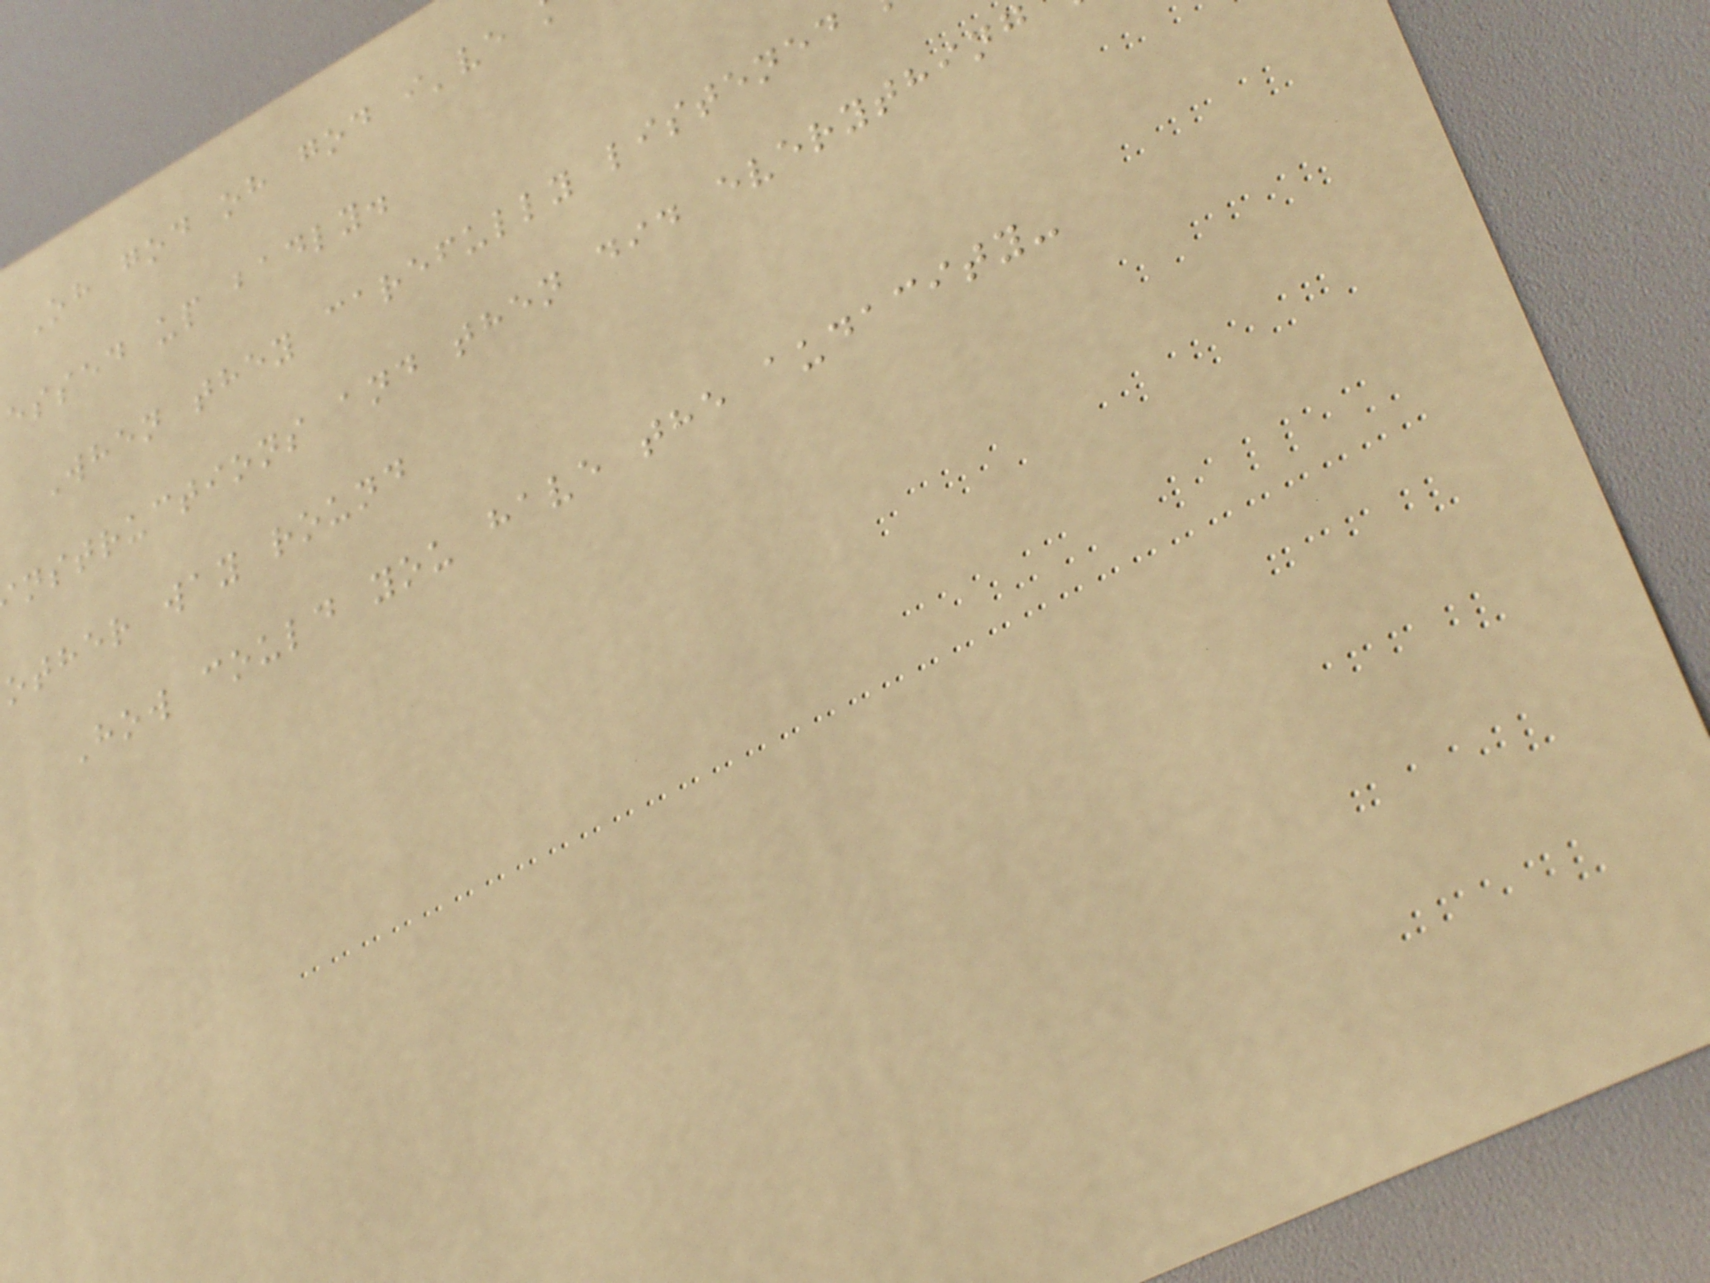Oh god oh god i've
essed up badly.
When they carefully listened
nstructions and then did everything
other way round
How could you have the audacity-
